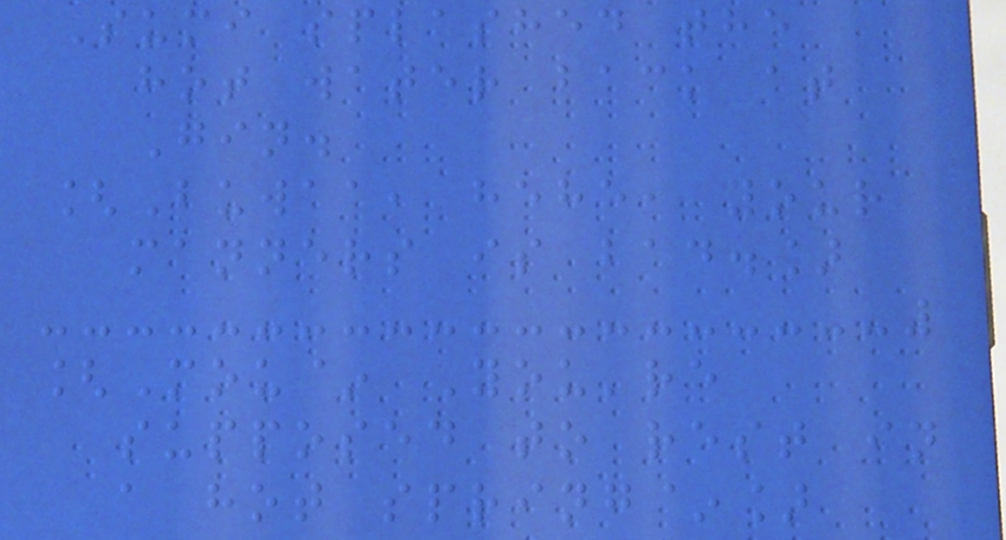Sumi splashed the
hot water back at
Gin.
[Buwaa, hehe, your
manners is bad.]
[Mou~ You're
supposed to rest in
a hot spring~]
